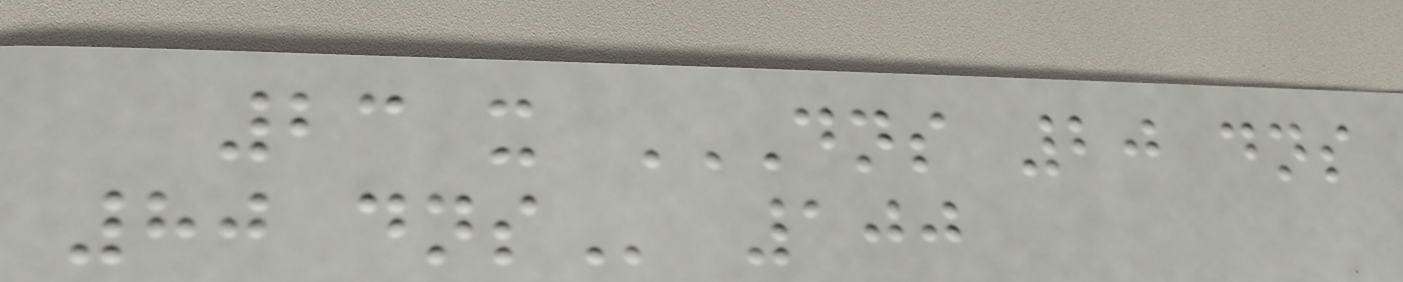23 x DNS 20 DNS
80 DNS 100
